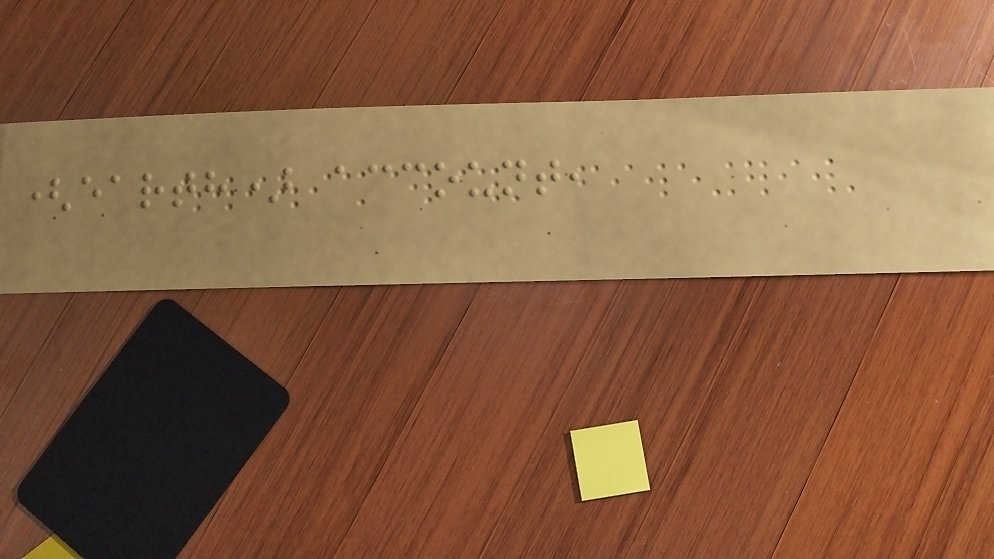(earth) account,
